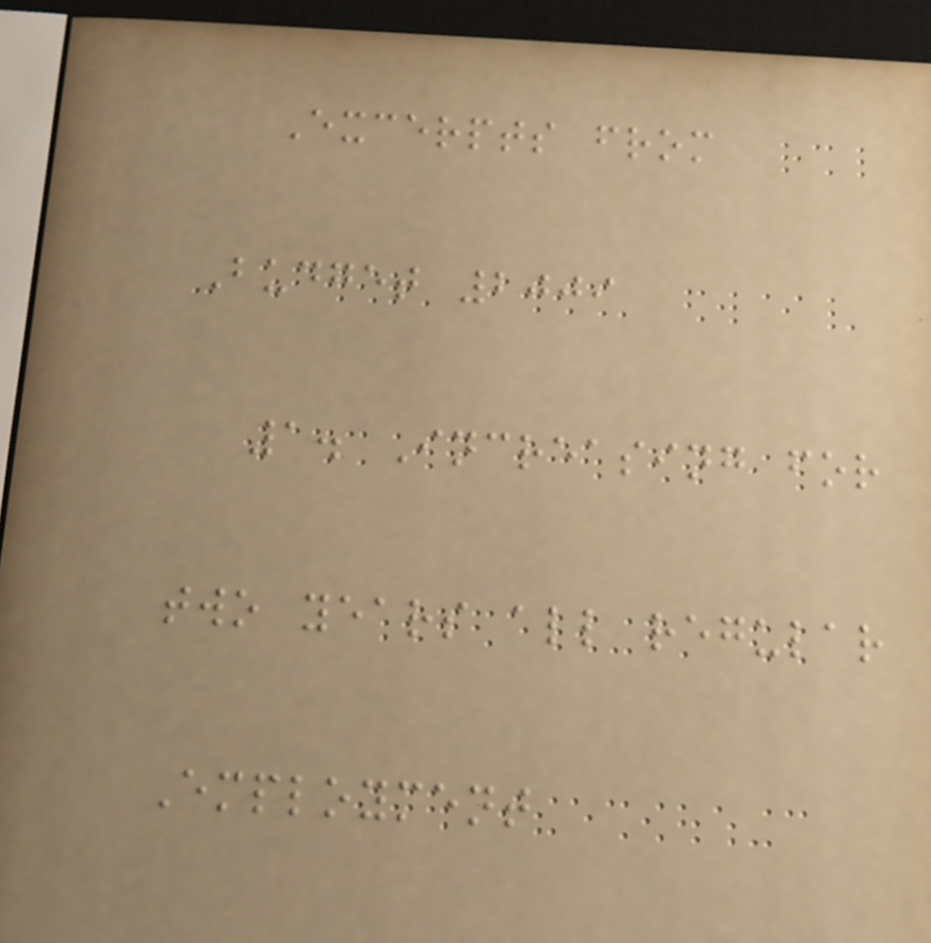Excerpts from
Budget 2009
1. Increasing for
two years all regular
Employment
